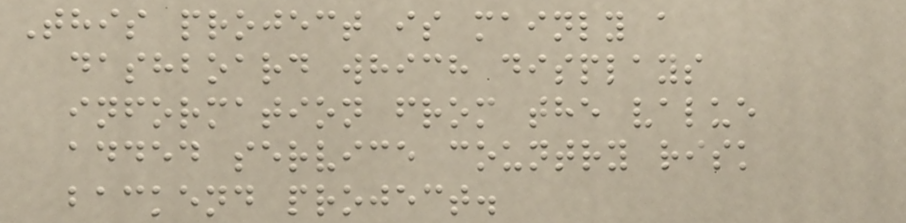This project is mainly a
dashboard which displays
information from the value
added service country risk
backend project.
